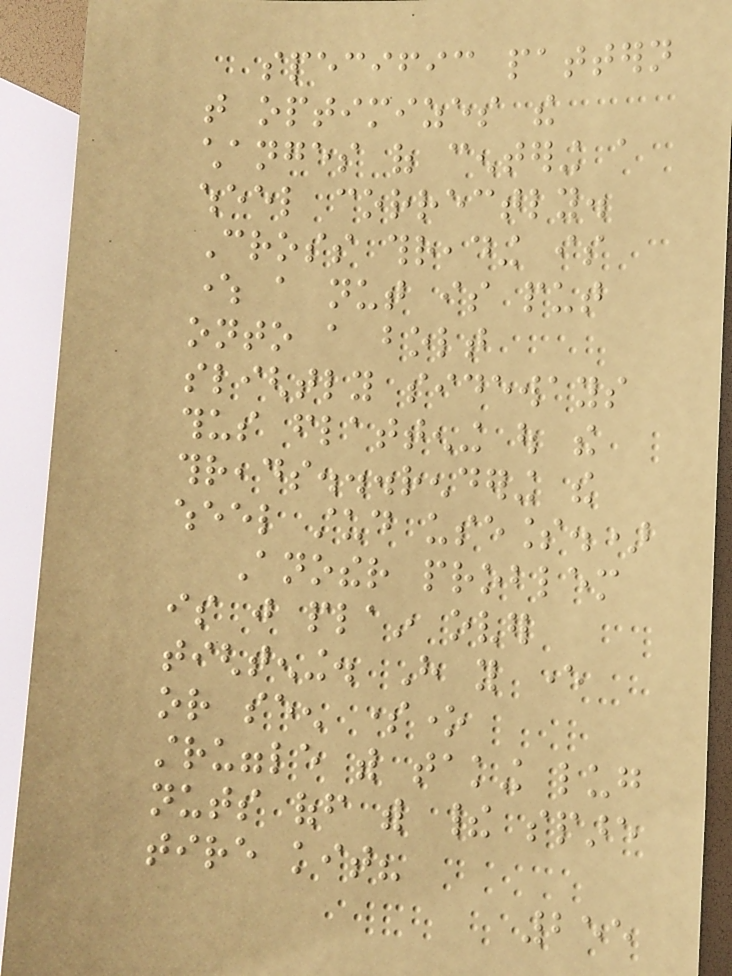specific pattern
that optimizes the
changes of centering a
wheel correctly.
Cross threading is
where a nut is put
onto a bolt
slightly sideways
thus flattening out the
threads...rendering the
wheel stud useless.)
Another problem
is just plain over
tightening. Have you ever
or seen someone
struggle with taking lug
nuts off with their spare
tire kit?
255
